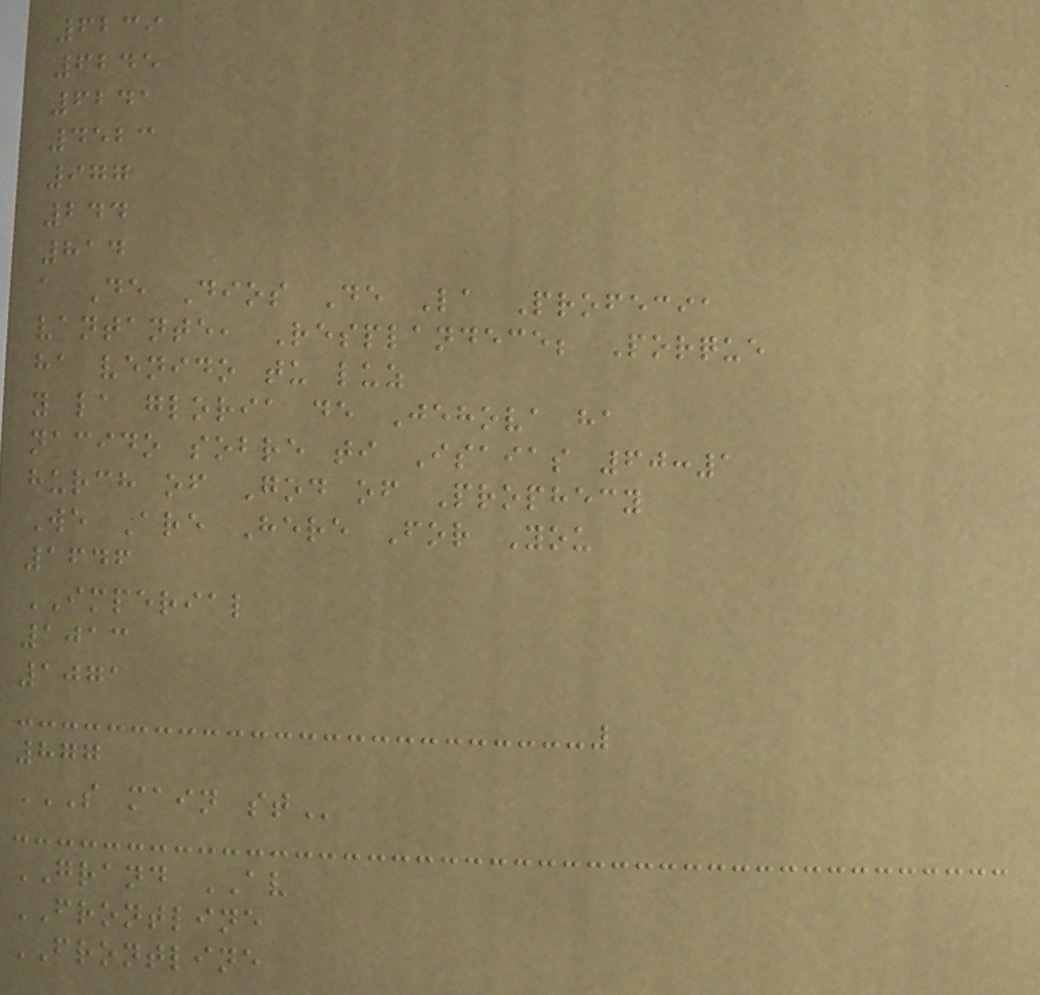6239
6245
6241
4523
977
244
814
a De Dios De La Profecia
vantante, Resplandece; Porque
ha venido tu luz
y la gloria de Jehova ha
nacido sobre ti Isaias 60:1
hurch of God of Prophecy
We Are Here For You
1646
IMPERIAL
1013
1071
877
S MAIN ST
GRAND AV
FRONTLINE
FRONTLINE
